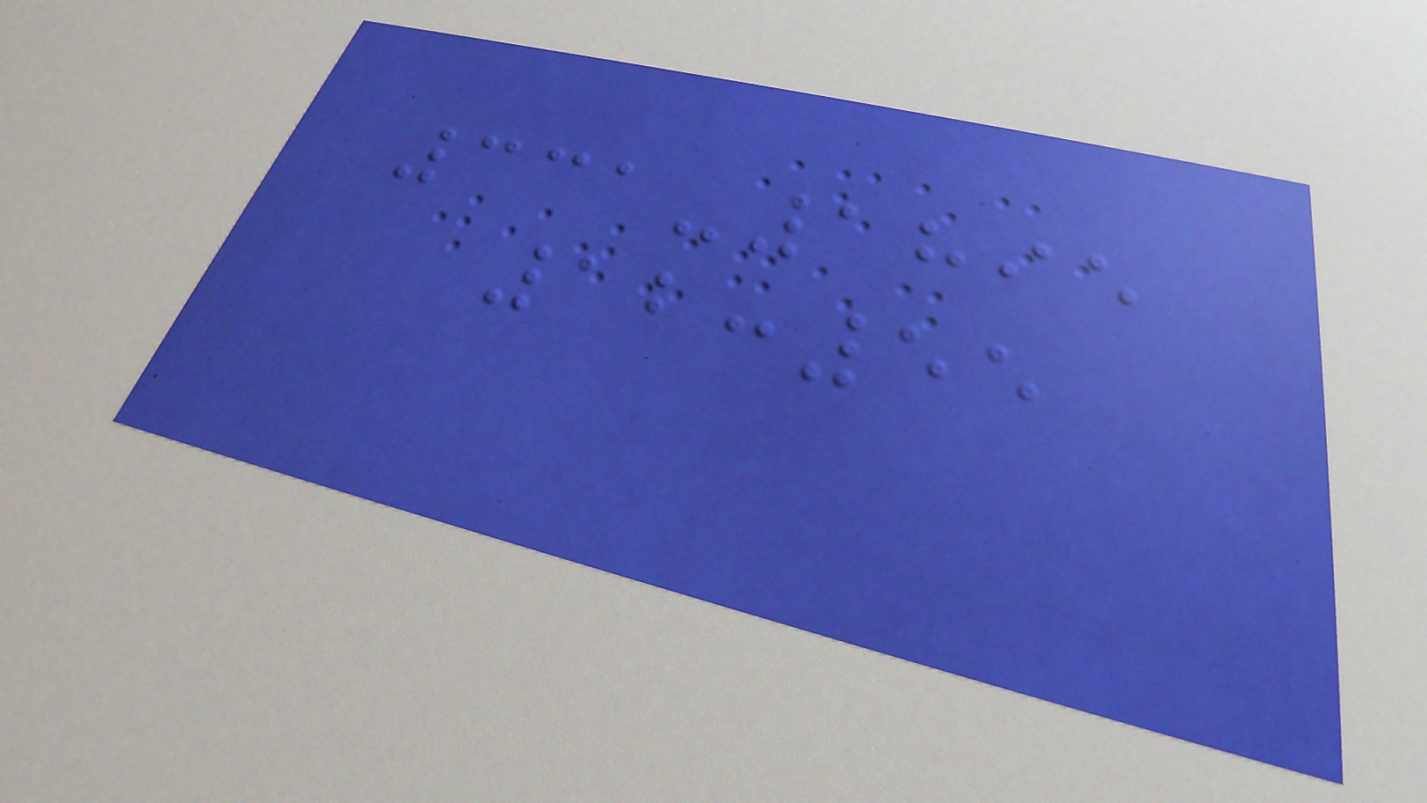331-1895
12:55
